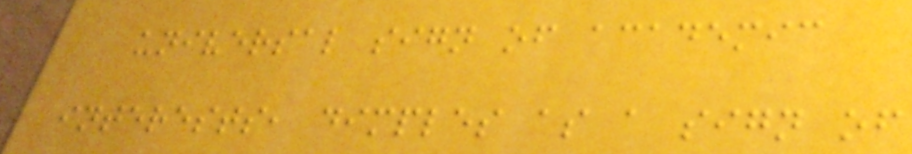universal sign of academic
interests, dimples as a sign of
